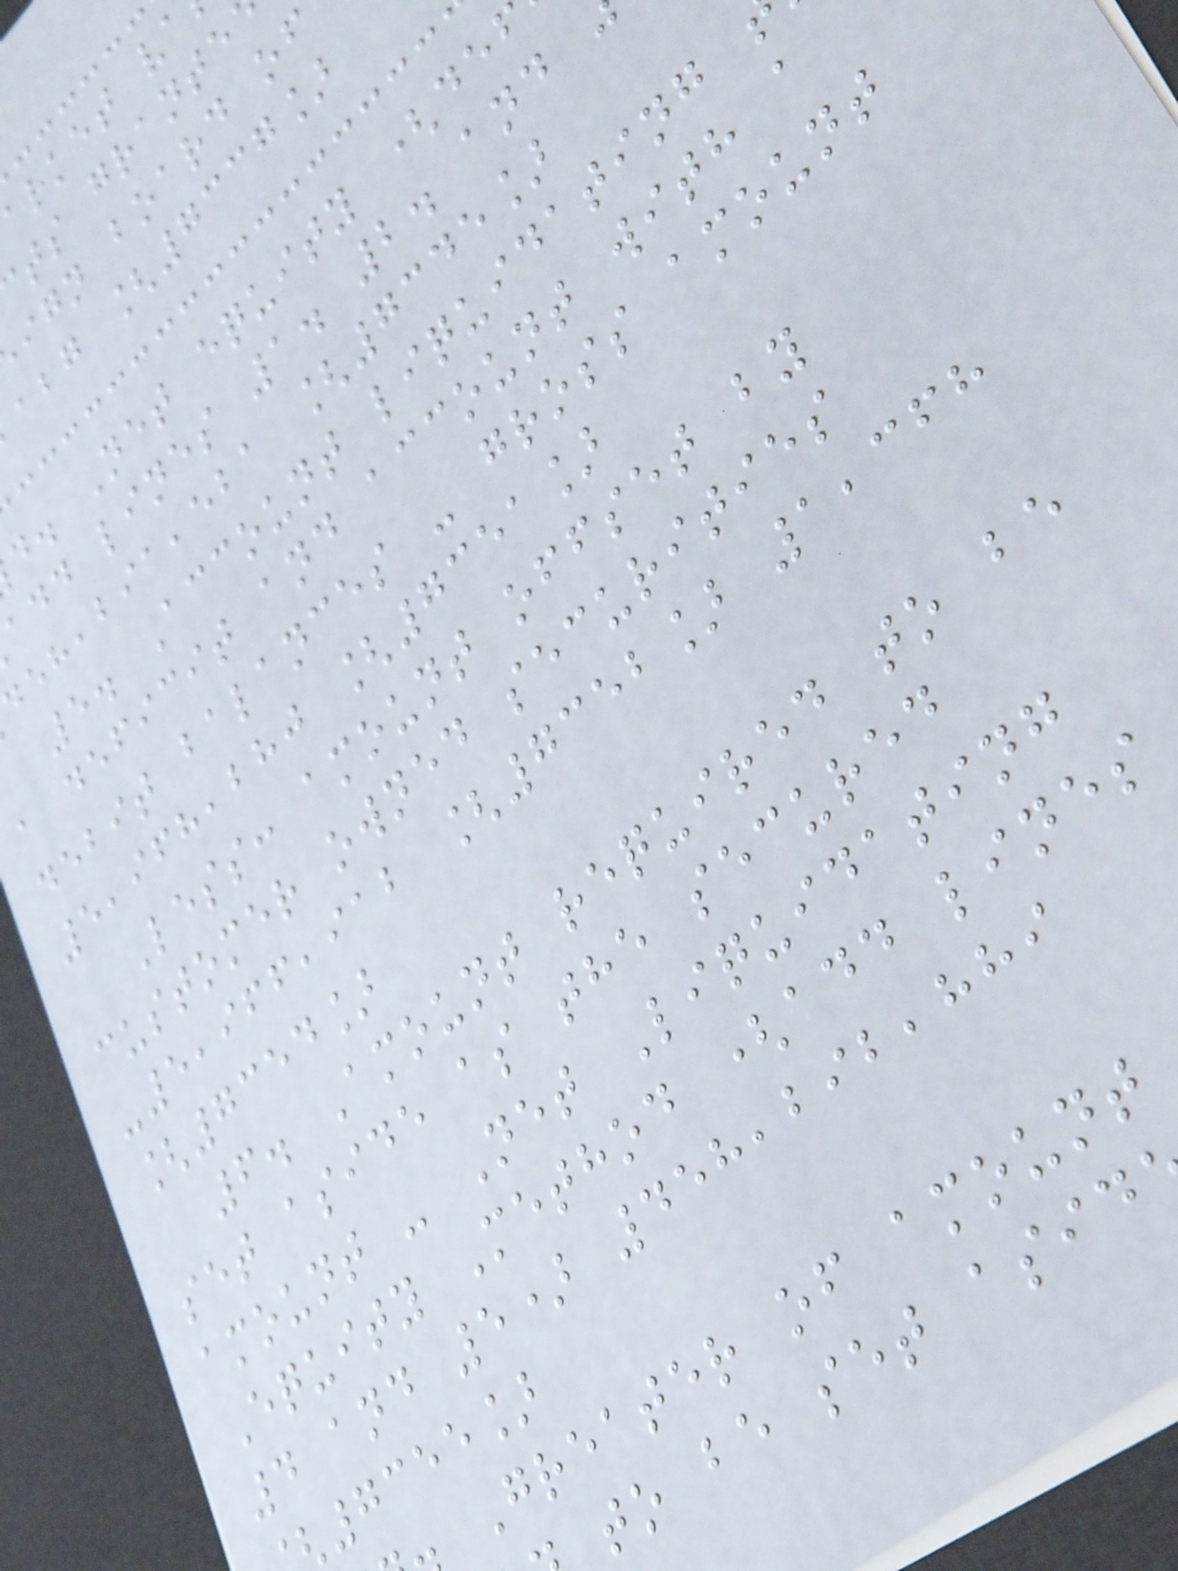arket va
ts grante
ign board of
abg [7337]
d. Net equity (def
add lines 1. 2. and
,eba [7345]
5. Account liquidating
a deficit and account with a
debit balances - gross amount
5,968,280 [7351]
Less: amount offset by
customer owned securities
-5,966,912 [7352] 1,368
[7354]
6. Amount required to be
set aside as the secured
amount - Net Liquidating
Equity Method (add lines
4 and 5) 458,292,889
7355]
Greater of amount
to be set asid
